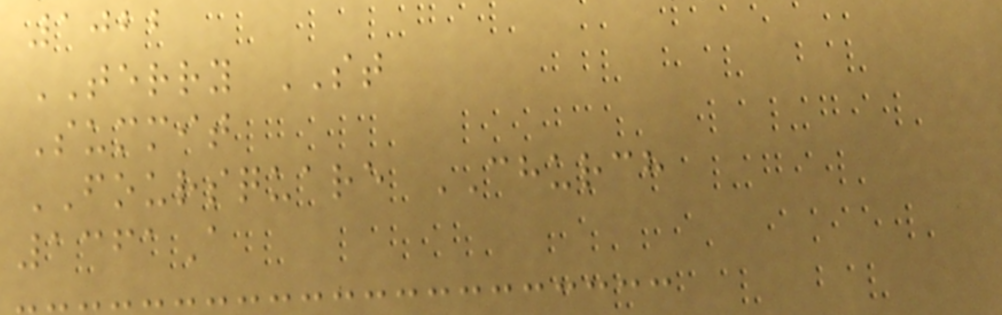1022
TERRY ST
Summit
FOURSQUARE CHURCH
1361A
